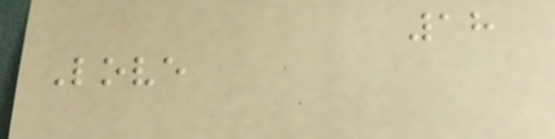18
Love
